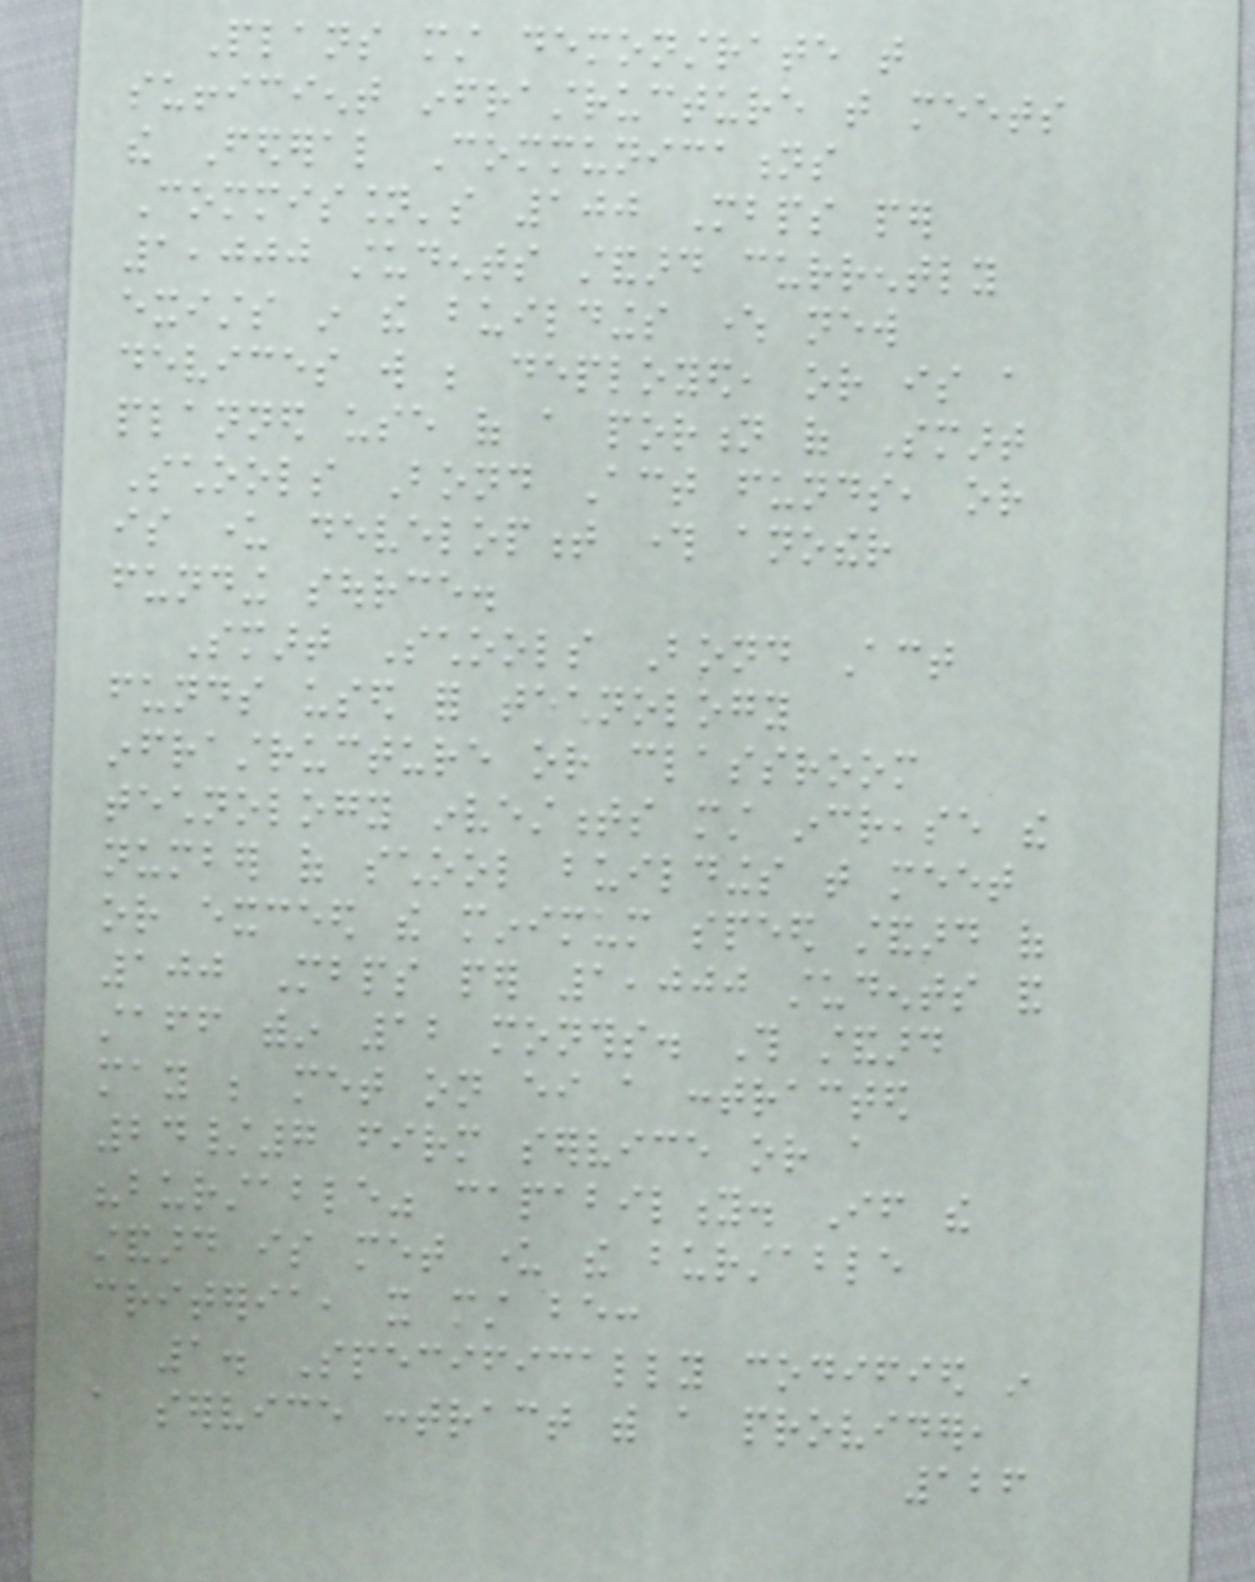Plans must demonstrate that
sufficient infrastructure that meets
the Federal Communications
Commission's 100 Mbps per
1,000 students standard currently
exists in the buildings where new
devices will be deployed, or is a
planned use of a portion of Smart
Schools Bond Act funds, or
is under development through another
funding source.
Smart Schools Bond Act
funds used for technology
infrastructure or classroom
technology investments must increase the
number of school buildings that meet
or exceed the minimum speed standard of
100 Mbps per 1,000 students and
staff within 12 months. This standard
may be met on either a contracted
24/7 firm service or a
"burstable" capability. If the
standard is met under the burstable
criteria, it must be:
1. Specifically codified in
a service contract with a provider,
126
